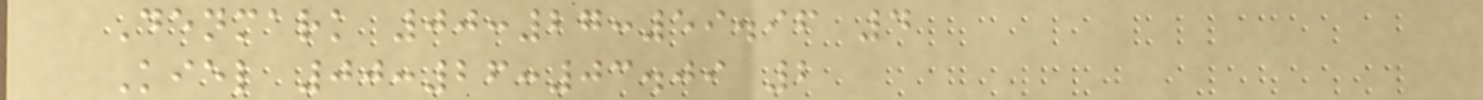Denmark 00:27:59.96 4
Kiel 00:26:03.09 2
